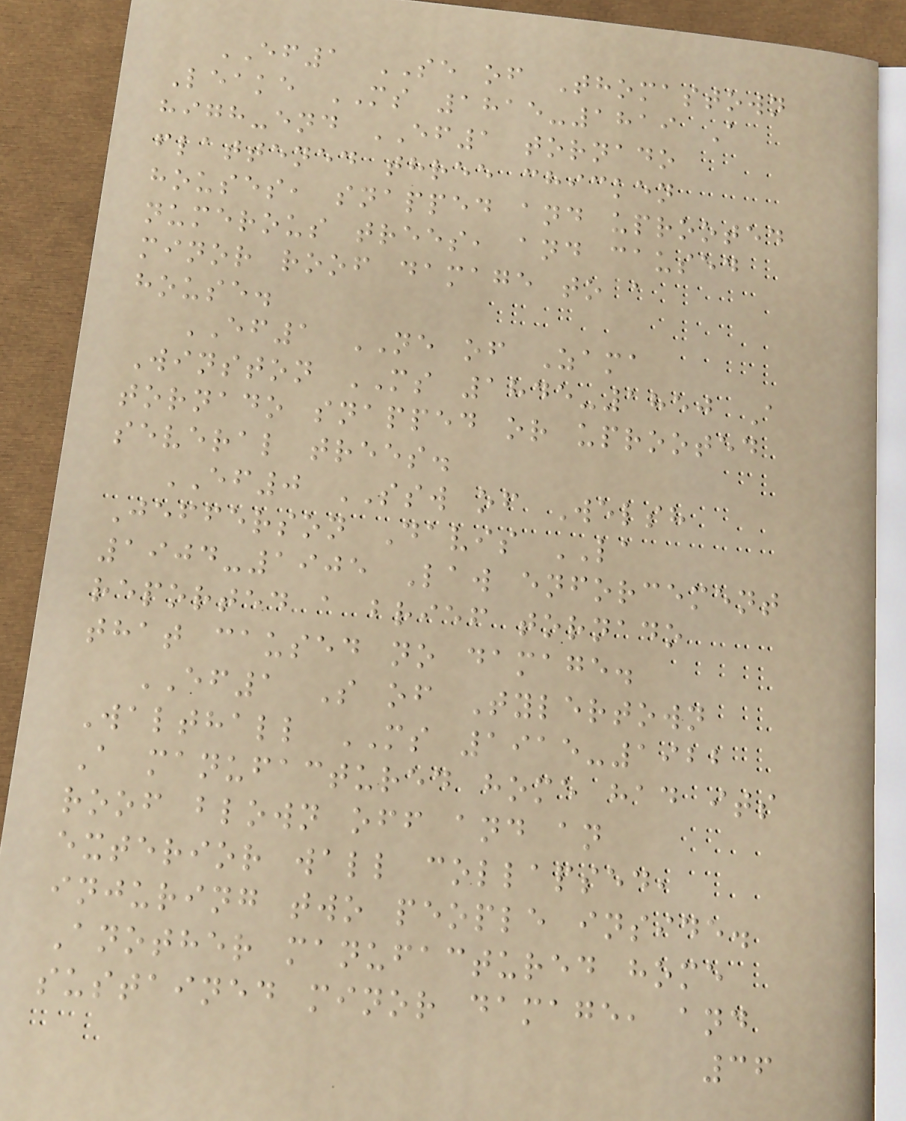EF1 SE of Thomastown
Leake MS 1815-1819 A
high-end EF1 tornado
flattened three chicken
houses, snapped and uprooted
numerous trees, and caused
minor roof damage to a
house.
EF1 NE of Zama
Winston MS 1845-1850 A
tornado snapped or uprooted
several trees.
EF0 SSW of Welsh
Jefferson Davis LA
1904-1905 Law enforcement
reported a brief tornado
that caused no damage.
EF1 S of Tylertown
Walthall MS 1915-1922
A manufactured home had its
roof blown off and an
exterior wall collapsed,
injuring two people inside.
Another manufactured home
sustained minor damage, and
36
